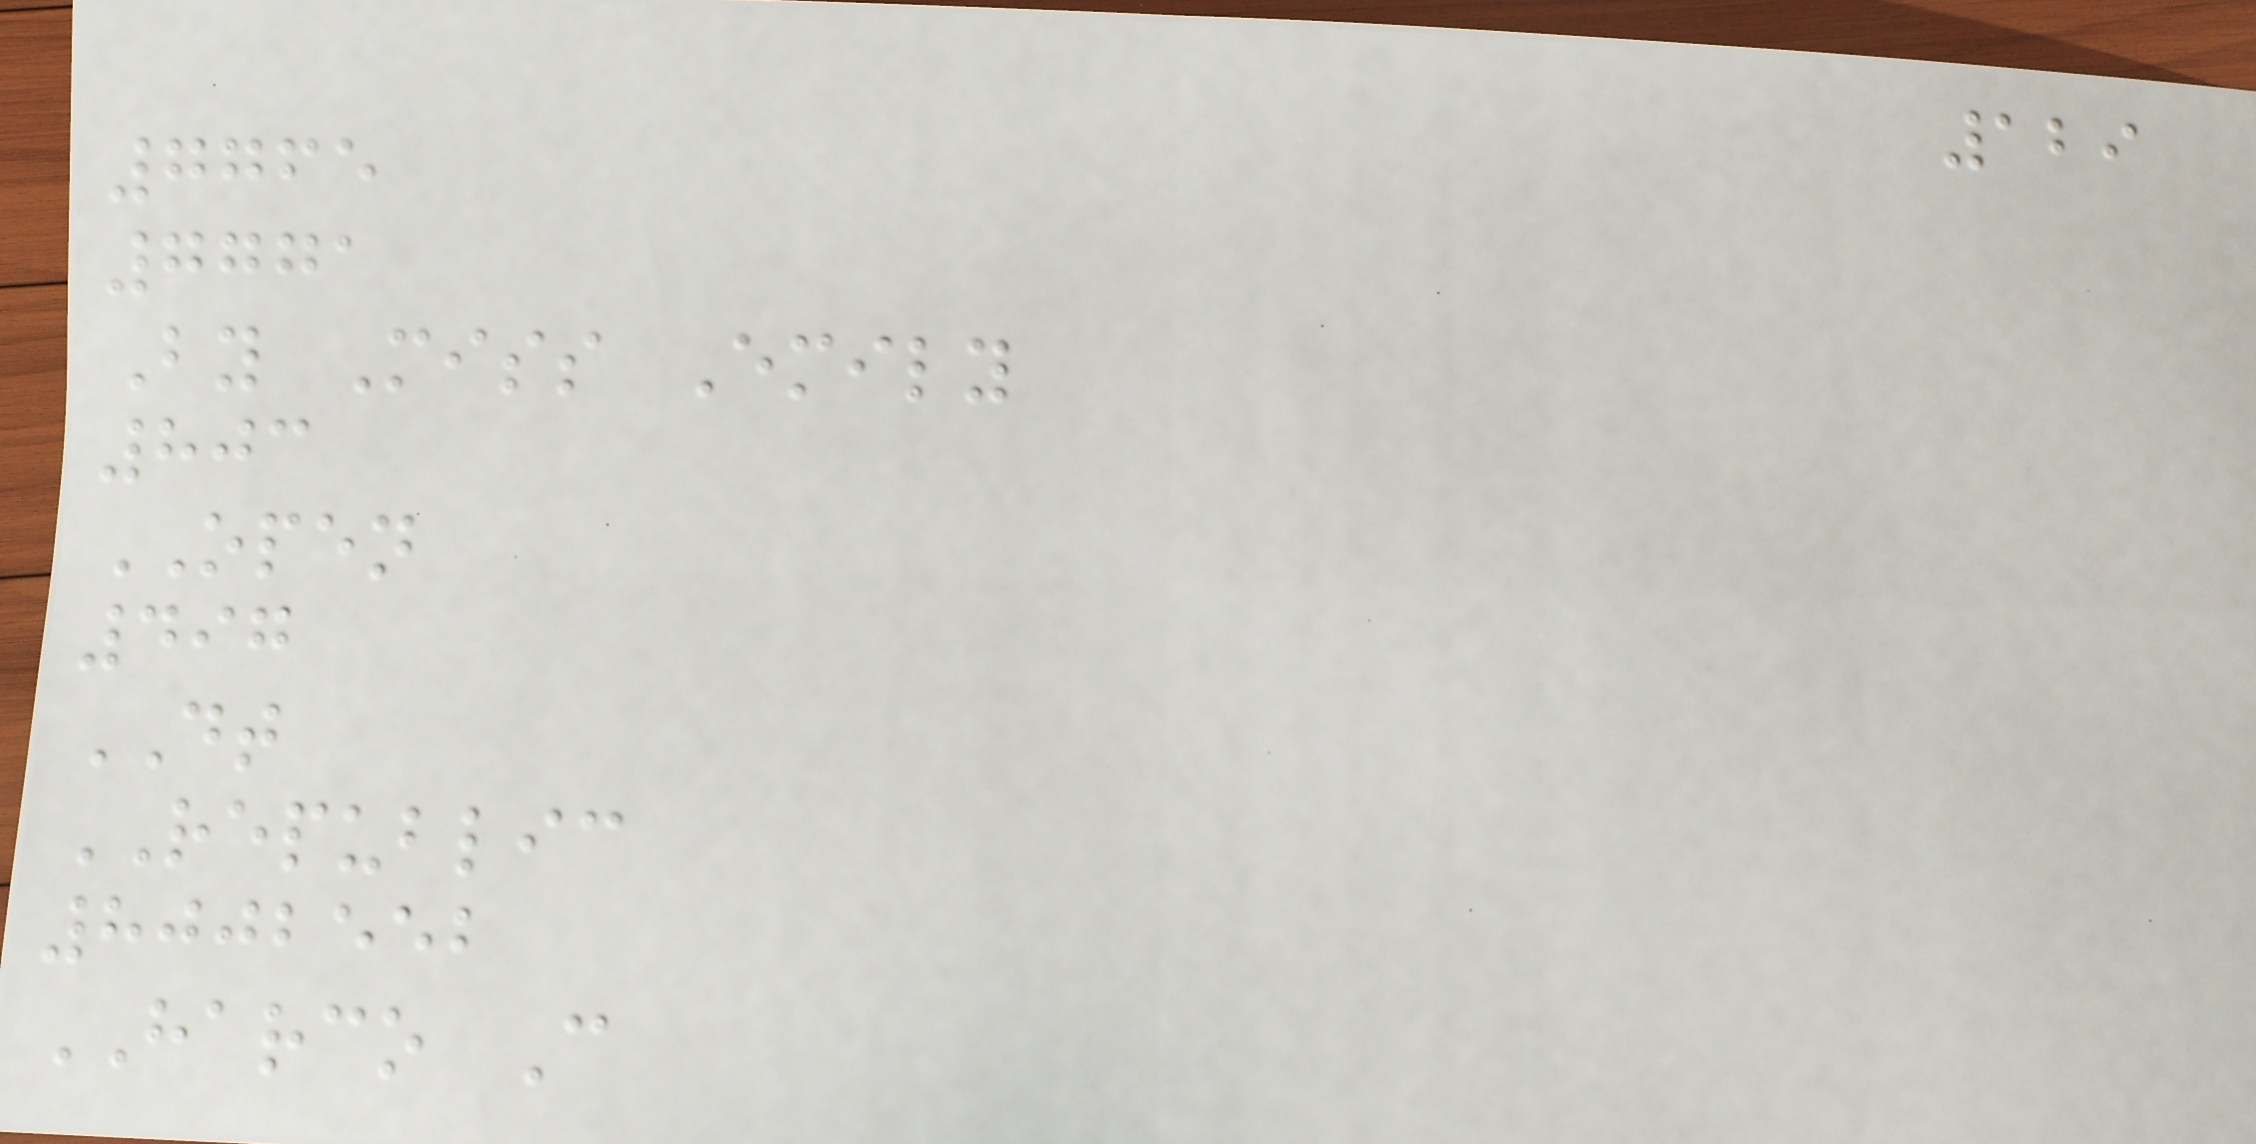129
7765
7771
By Miss Emily
803
OPEN
497
DT
REPUBLIC
8002552
HARCO C
